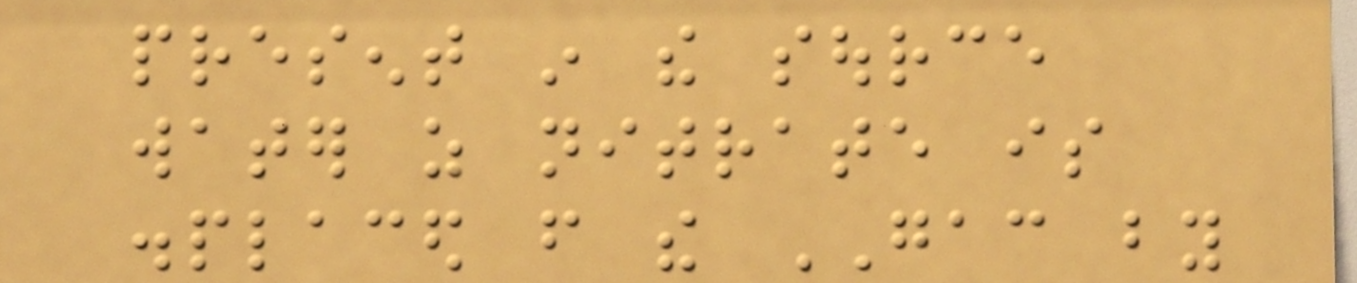present in the source
water as nitrate is
displaced from the GAC by
